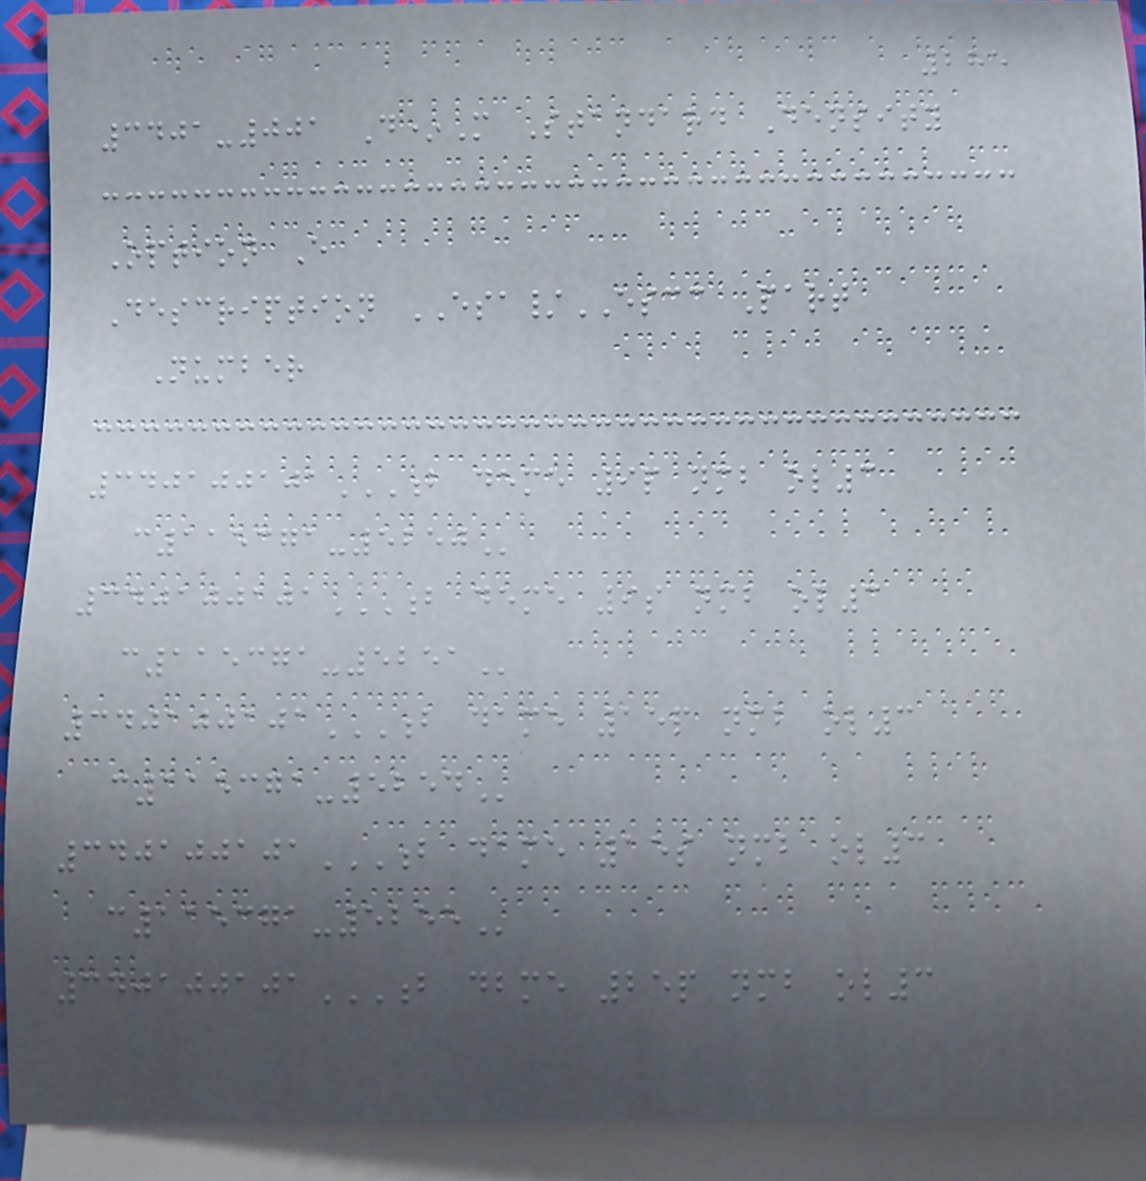285
3401-001 D*M Standard Density
Option E
Description ESA/ESCC Part
Number
340100101B DEME 9P NMB OL3
C115371-5250
340100101B DEME 9S NMB OL3
C115371-5251
340100101B DAME 15P NMB OL3
C115371-5254
340100101B DAME 15S NMB OL3
C115371-5255
340100101B DBME 25P NMB OL3
